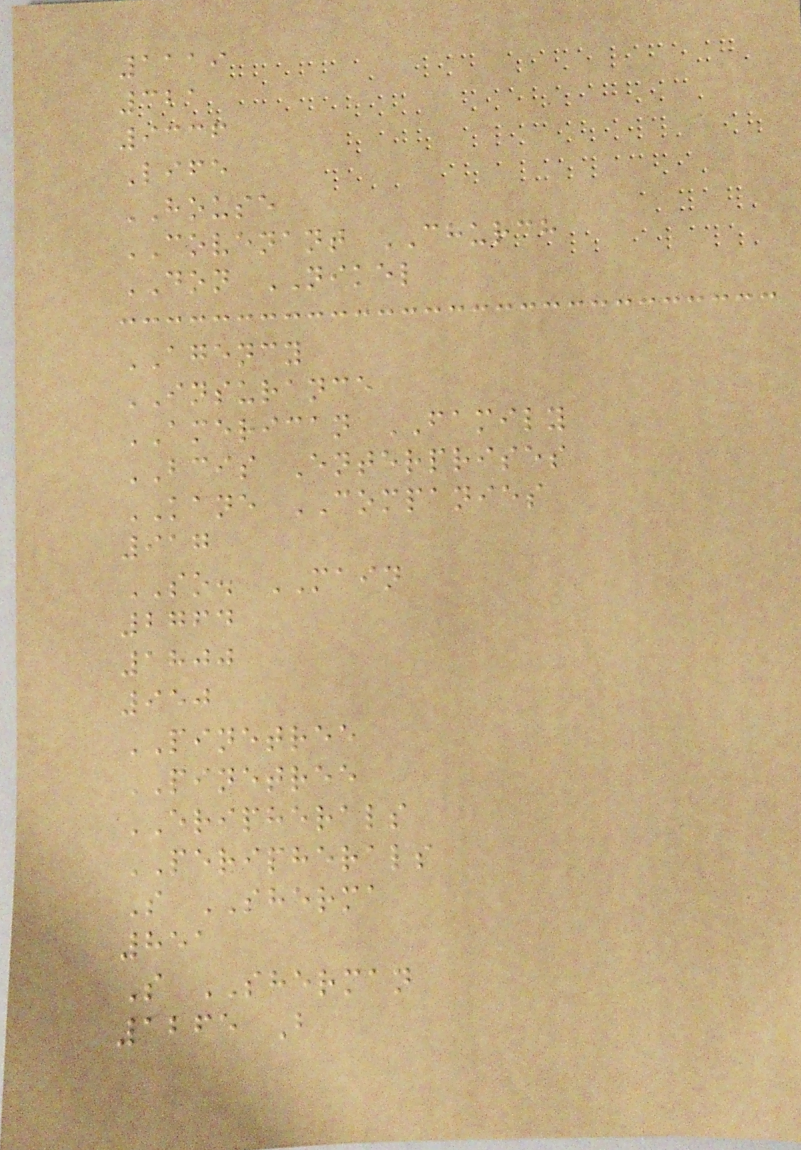1119
321
9336
Life
HOUSE
COVENANT CHURCH
DON NIKEL
AGENCY
INSURANCE
AMERICAN FAMILY
BCIS Enterprises
KANE COMPANIES
917
SO. MAIN
2764
1800
950
PINETREE
PINETREE
ERIPHERALS
PERIPHERALS
S SHERMA
851
S SHERMAN
1265 B
